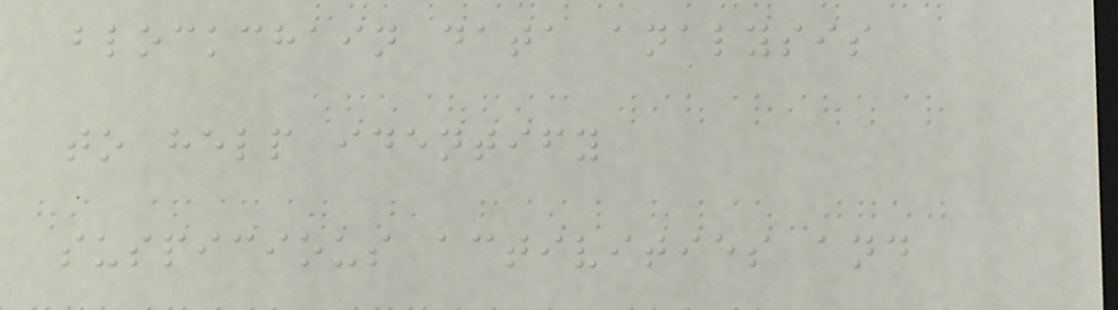blockchain data analysis
to help identify
suspicious activities and
